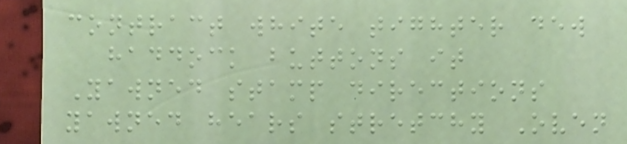contract white tighter dew
haddock buttons it
Yawned stamp directions
yawned hears stretchy Oven
